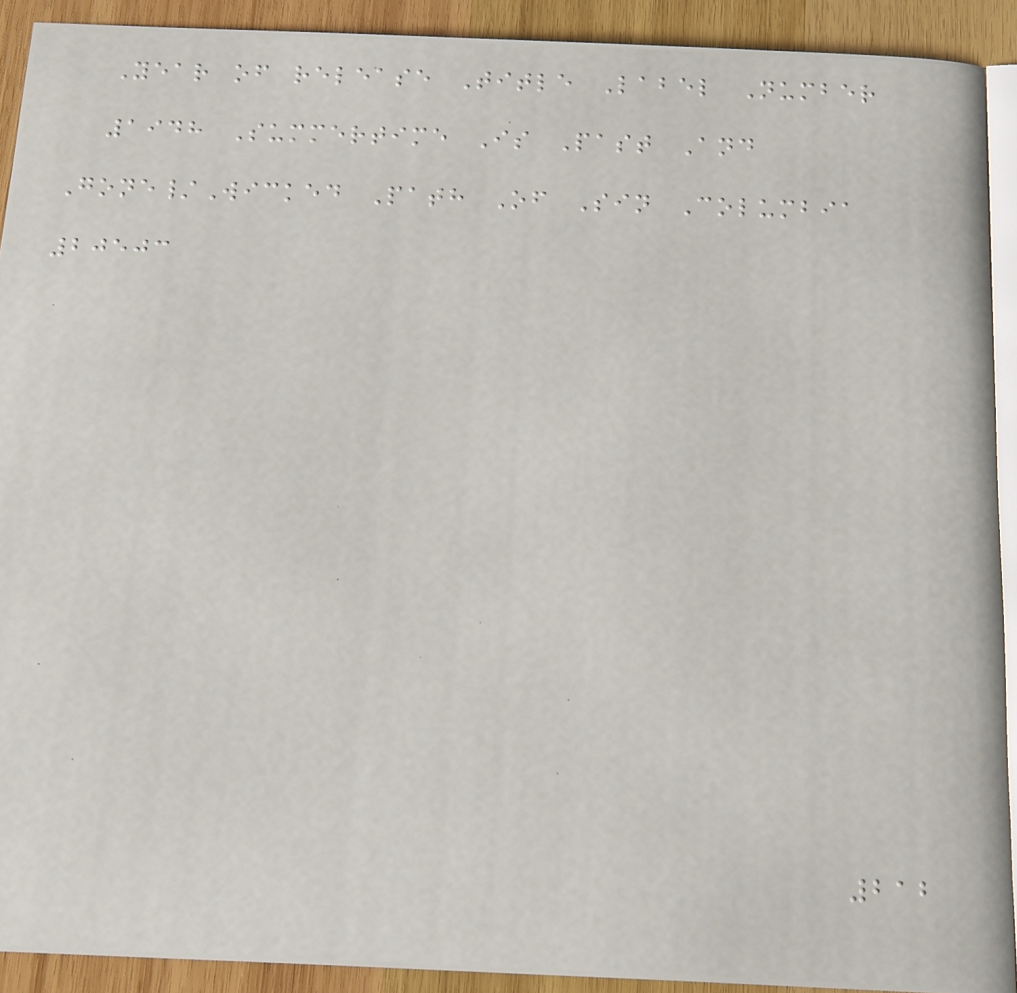Year of release Title Label Number
1948 Summertime Is Past And
Gone/Wicked Path Of Sin Columbia
20503
212
